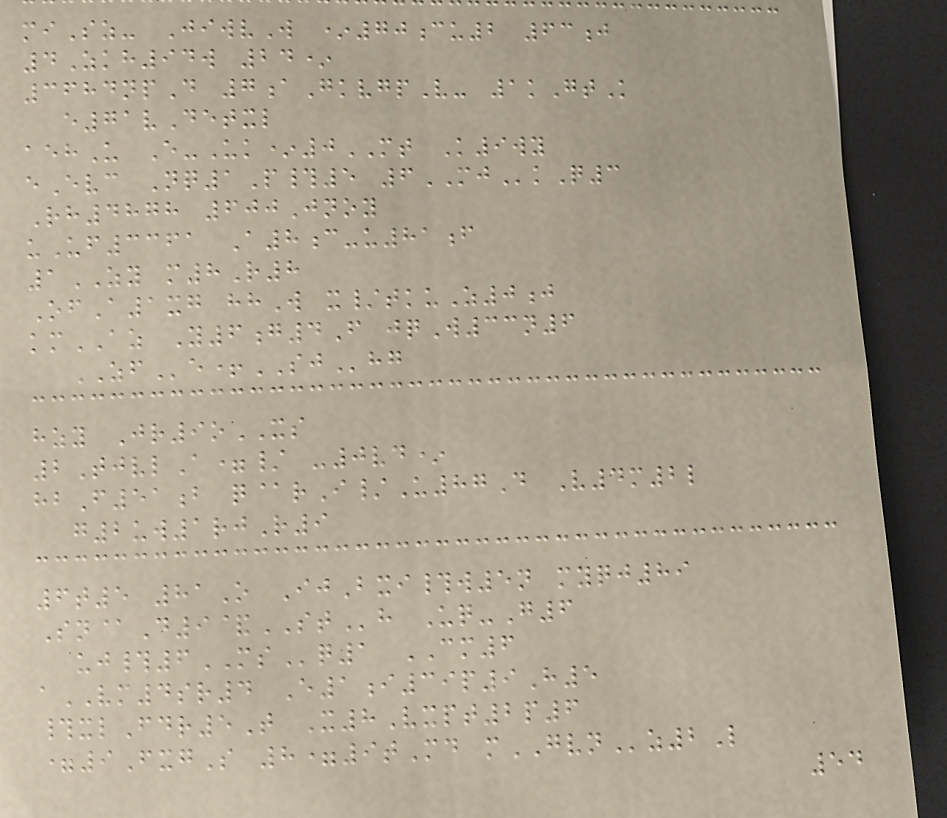miSz- JiwvW *70cu2 63j
4Zkh94w 24*
3684npD 7aGkvgpV- 1kGtK
e71vDetxl
aehU E-Uk*0MT K9wy
eEvc Nq1P#5 6MJkQ3
Rh4878 600Jnoy
uUf3361 A8c-u81f
1ZY m8R8
OfA1xg hhW x/tkuZ0j
kmAZ Y6g4F jqW33n6
ZFe+SJhg
hzy Jr9oXS
2TjvlA=/ -0vd*
hbF51b q@rI/U87D V4m2l
g2uw1rjR9
6t5 81O IjBxi#w5n myqj89
Sn@D9&STh Uq-G6
uj#6MSq1 CM6
aVM4sr4 E1i39p9H5
#xlFdr5T X8Vxpt2p6
=9FxgS 8=9tMd mGVNz2L
54
